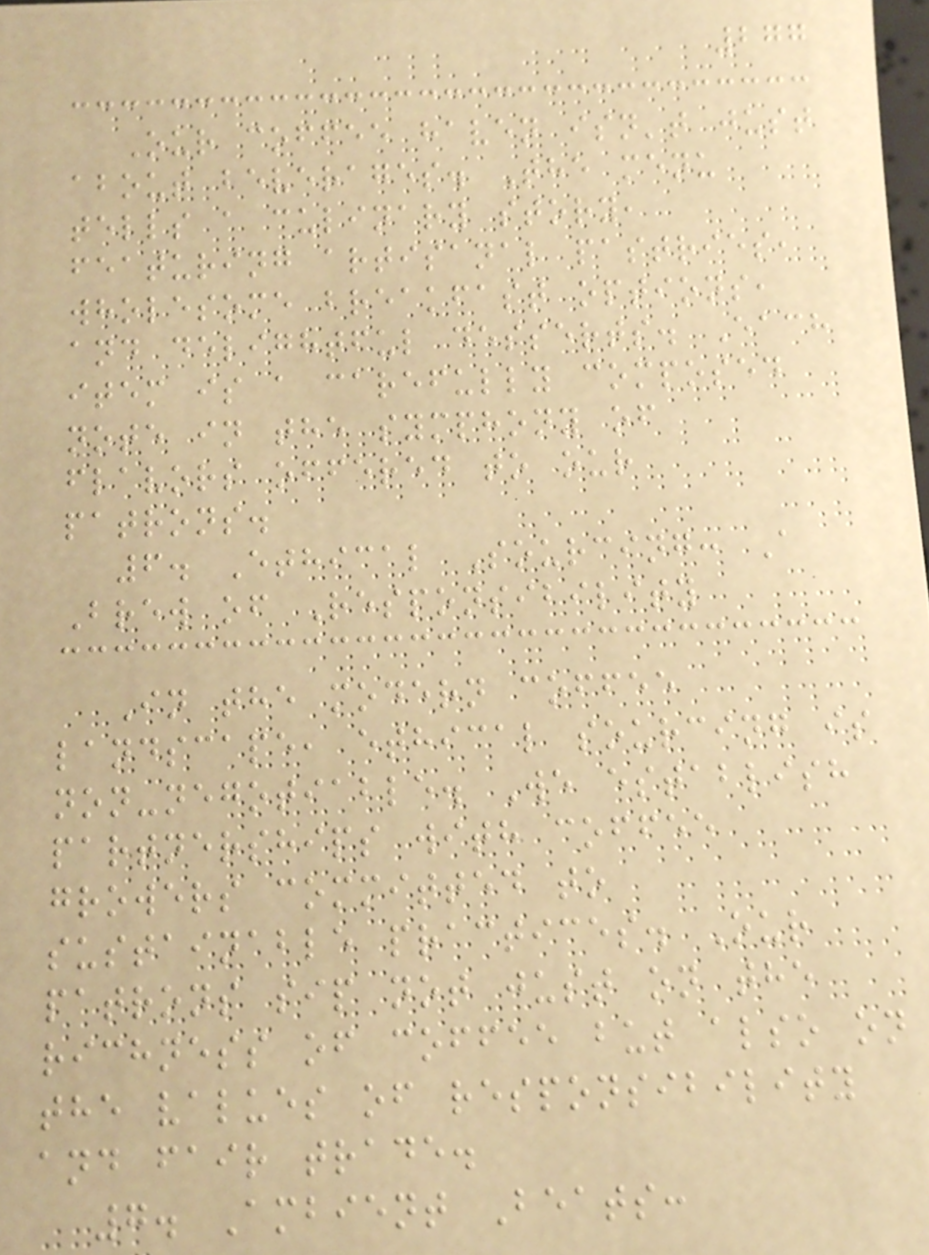277
Our coffee haven isn't just
about beverages. The menu
tells a culinary story,
featuring artisanal pastries,
wholesome breakfast options,
and delightful desserts. Each
item is a carefully composed
note in the symphony of
flavors offered to our
patrons.
6. Ethical Sourcing: A
Brew of Responsibility
In the modern coffee
landscape, ethical sourcing is
non-negotiable. We establish
partnerships with coffee
growers committed to
sustainable practices. Our
patrons sip not just on the
richness of coffee but also on
the values of responsibility
and fair trade.
7. Ambient Beats:
